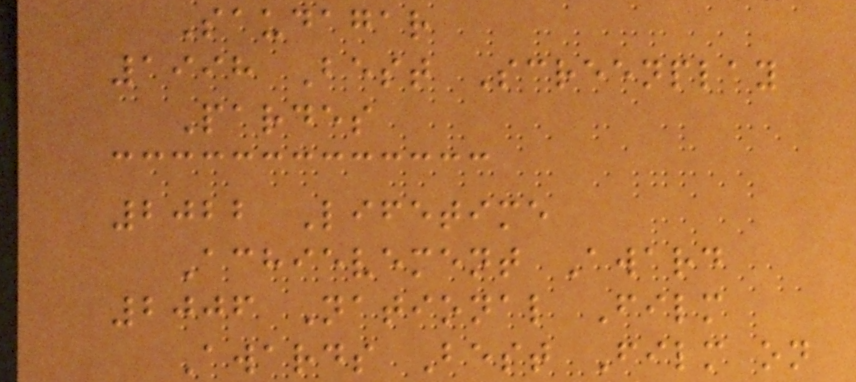Saudagar
1998 Best Screenplay
Pardes
2022 Lifetime
Achievement Award
2006 National Film
Awards Best Film on
